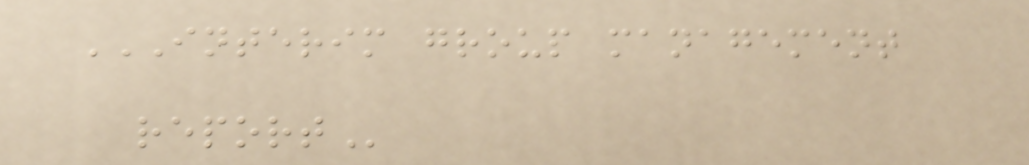INTERIM GROUP MANAGEMENT
REPORT
